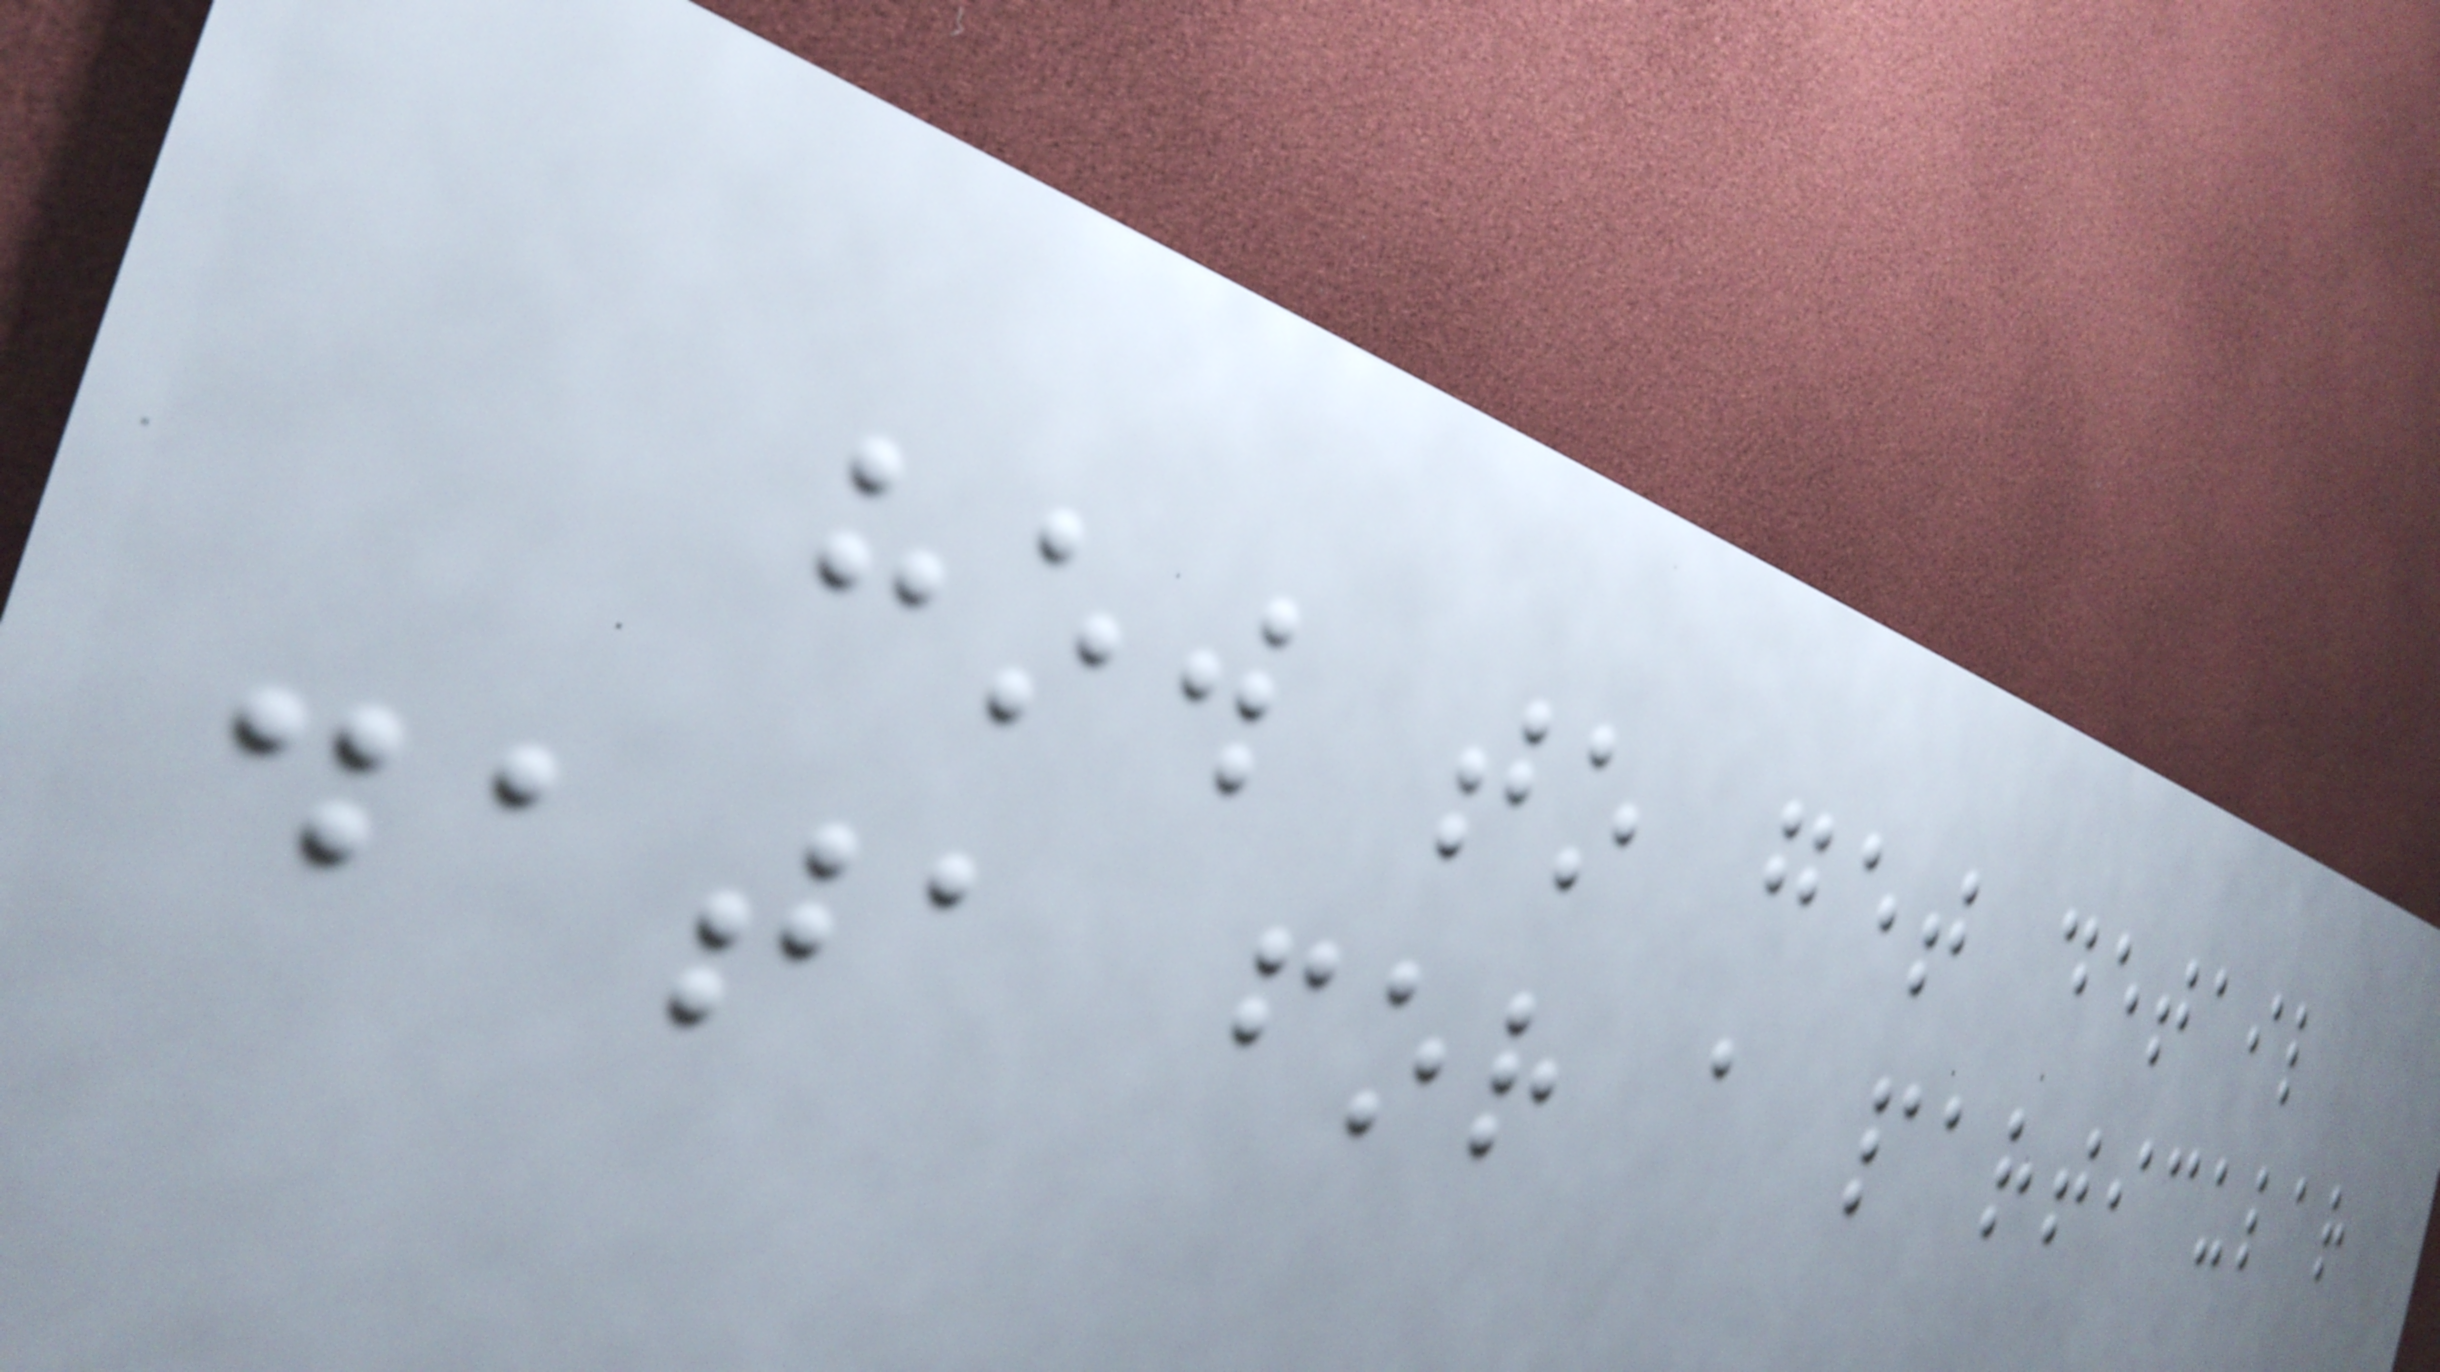how to get detail
data for a particular
